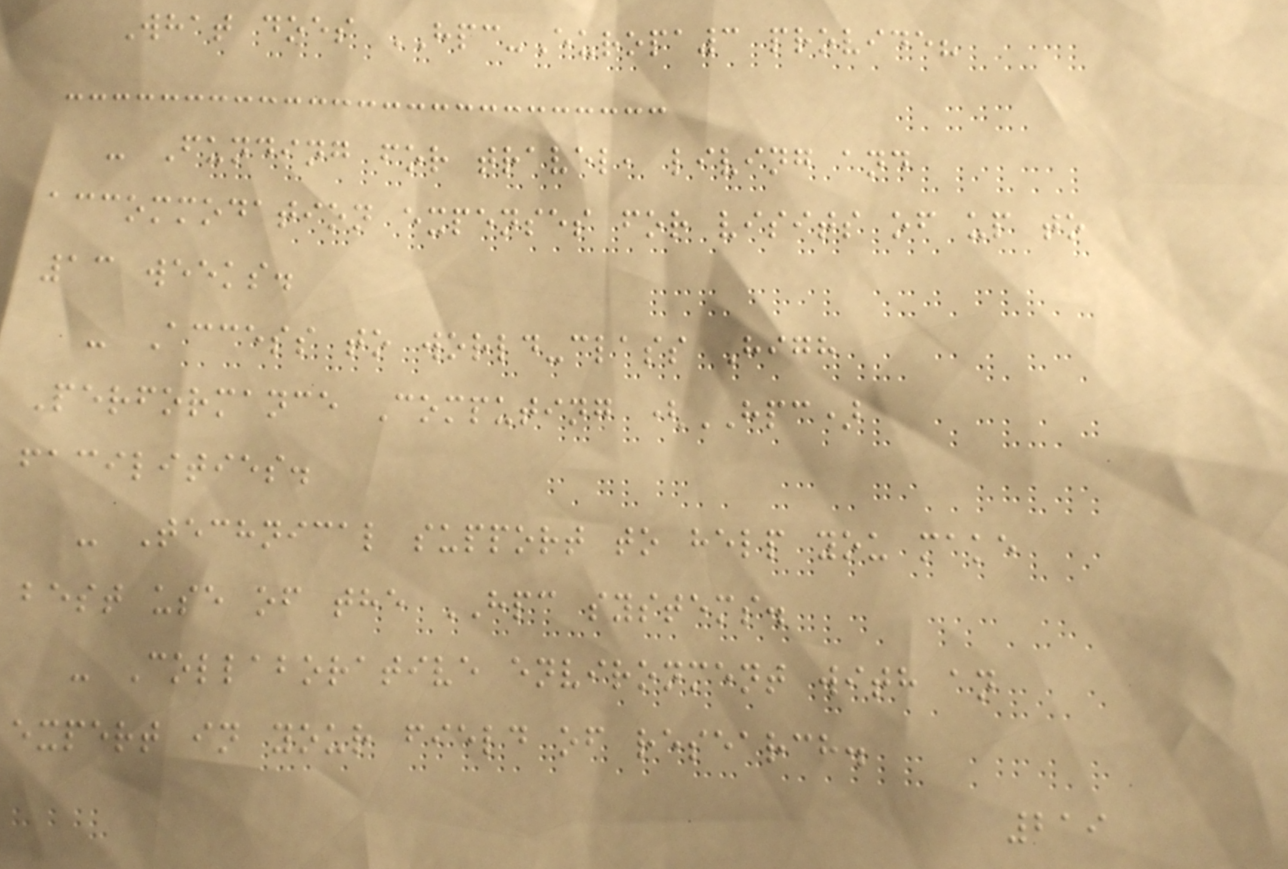What does HPC-Europa3 provide?
- Funding for travel, living and
accommodation expenses for visits of up to
13 weeks.
- Access to world-class High
Performance Computing (HPC)
facilities.
- Technical support to help you make
best use of the HPC systems.
- Collaborative environment with an
expert in your field of research.
219
